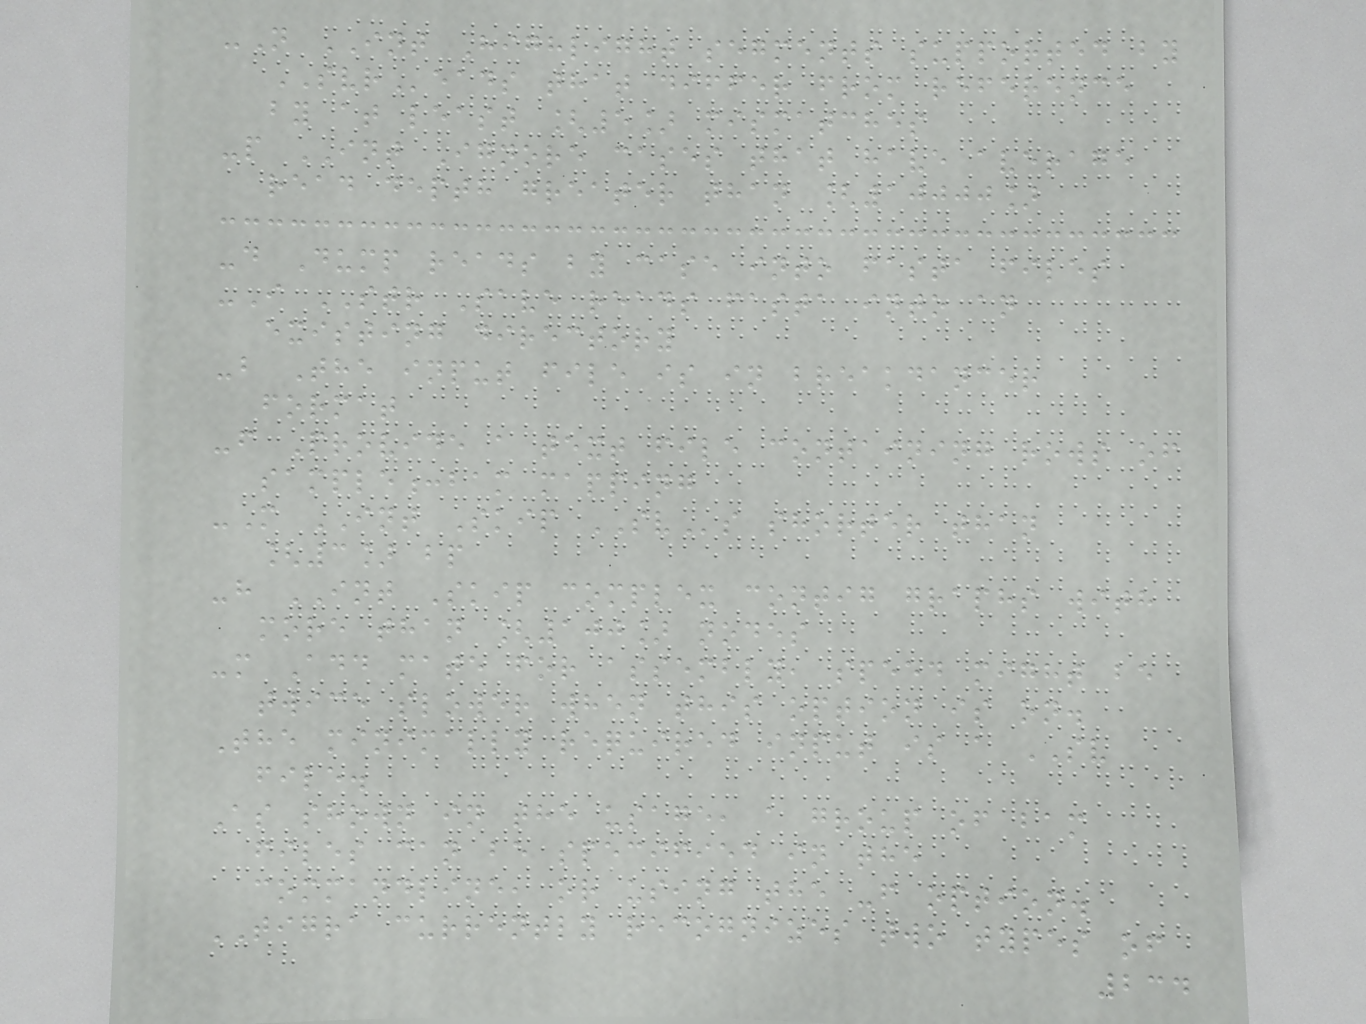-N INT Highlight segments supported by
SVReads that differ from reference
by at least [5] mismatches
-p INT Ignore cases that have average
read depth greater than [10000]
-d Dump reads by case into fasta files
-I STR Save reads fasta into an
existing directory
-b The input file is in breakdancer
format
-f Provide a text file containing rows of
sample:bam mapping
-M INT Skip SVs shorter than
[3] bp
-h INT Skip complex contig graphs with
more than [100] nodes
-m Add mate for assembly, speed might be
twice slower when this option is on.
The minimally required input is a SV
file.
As shown in the usage, a group of bam
files can be specified in the
commandline, or using the -f option.
TIGRA currently recognizes two types of
234
